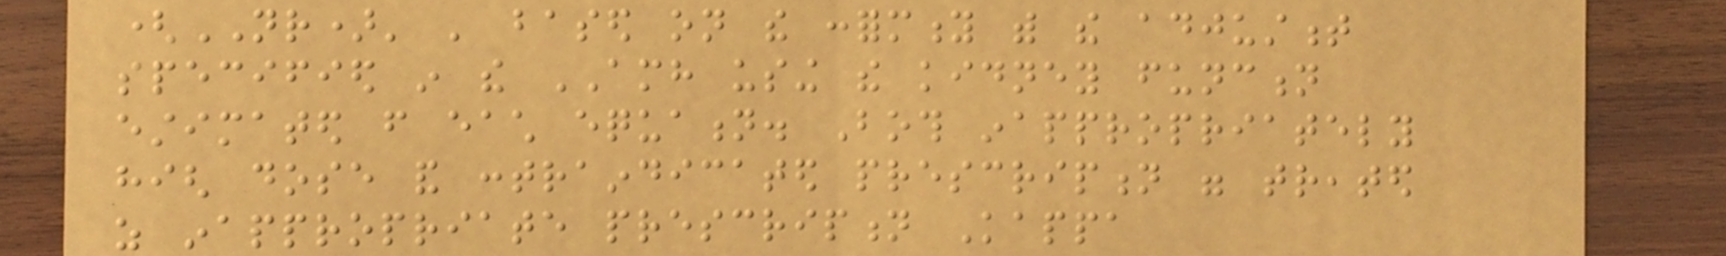(NR)' ' based on the conformity with the adjustment
specified in the AMH using the kidney function
estimated from each equation. Both inappropriately
high dose and contraindicated prescription were treated
as inappropriate prescription Kappa
